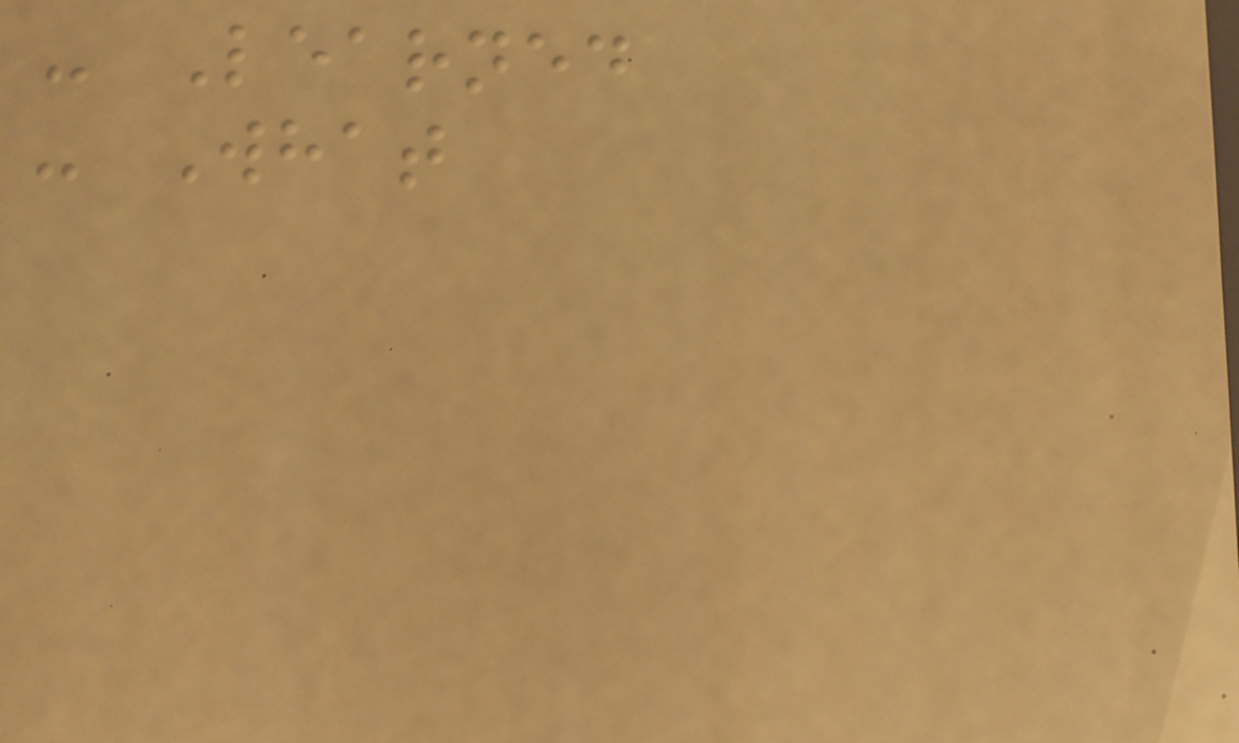- Learned
- What
